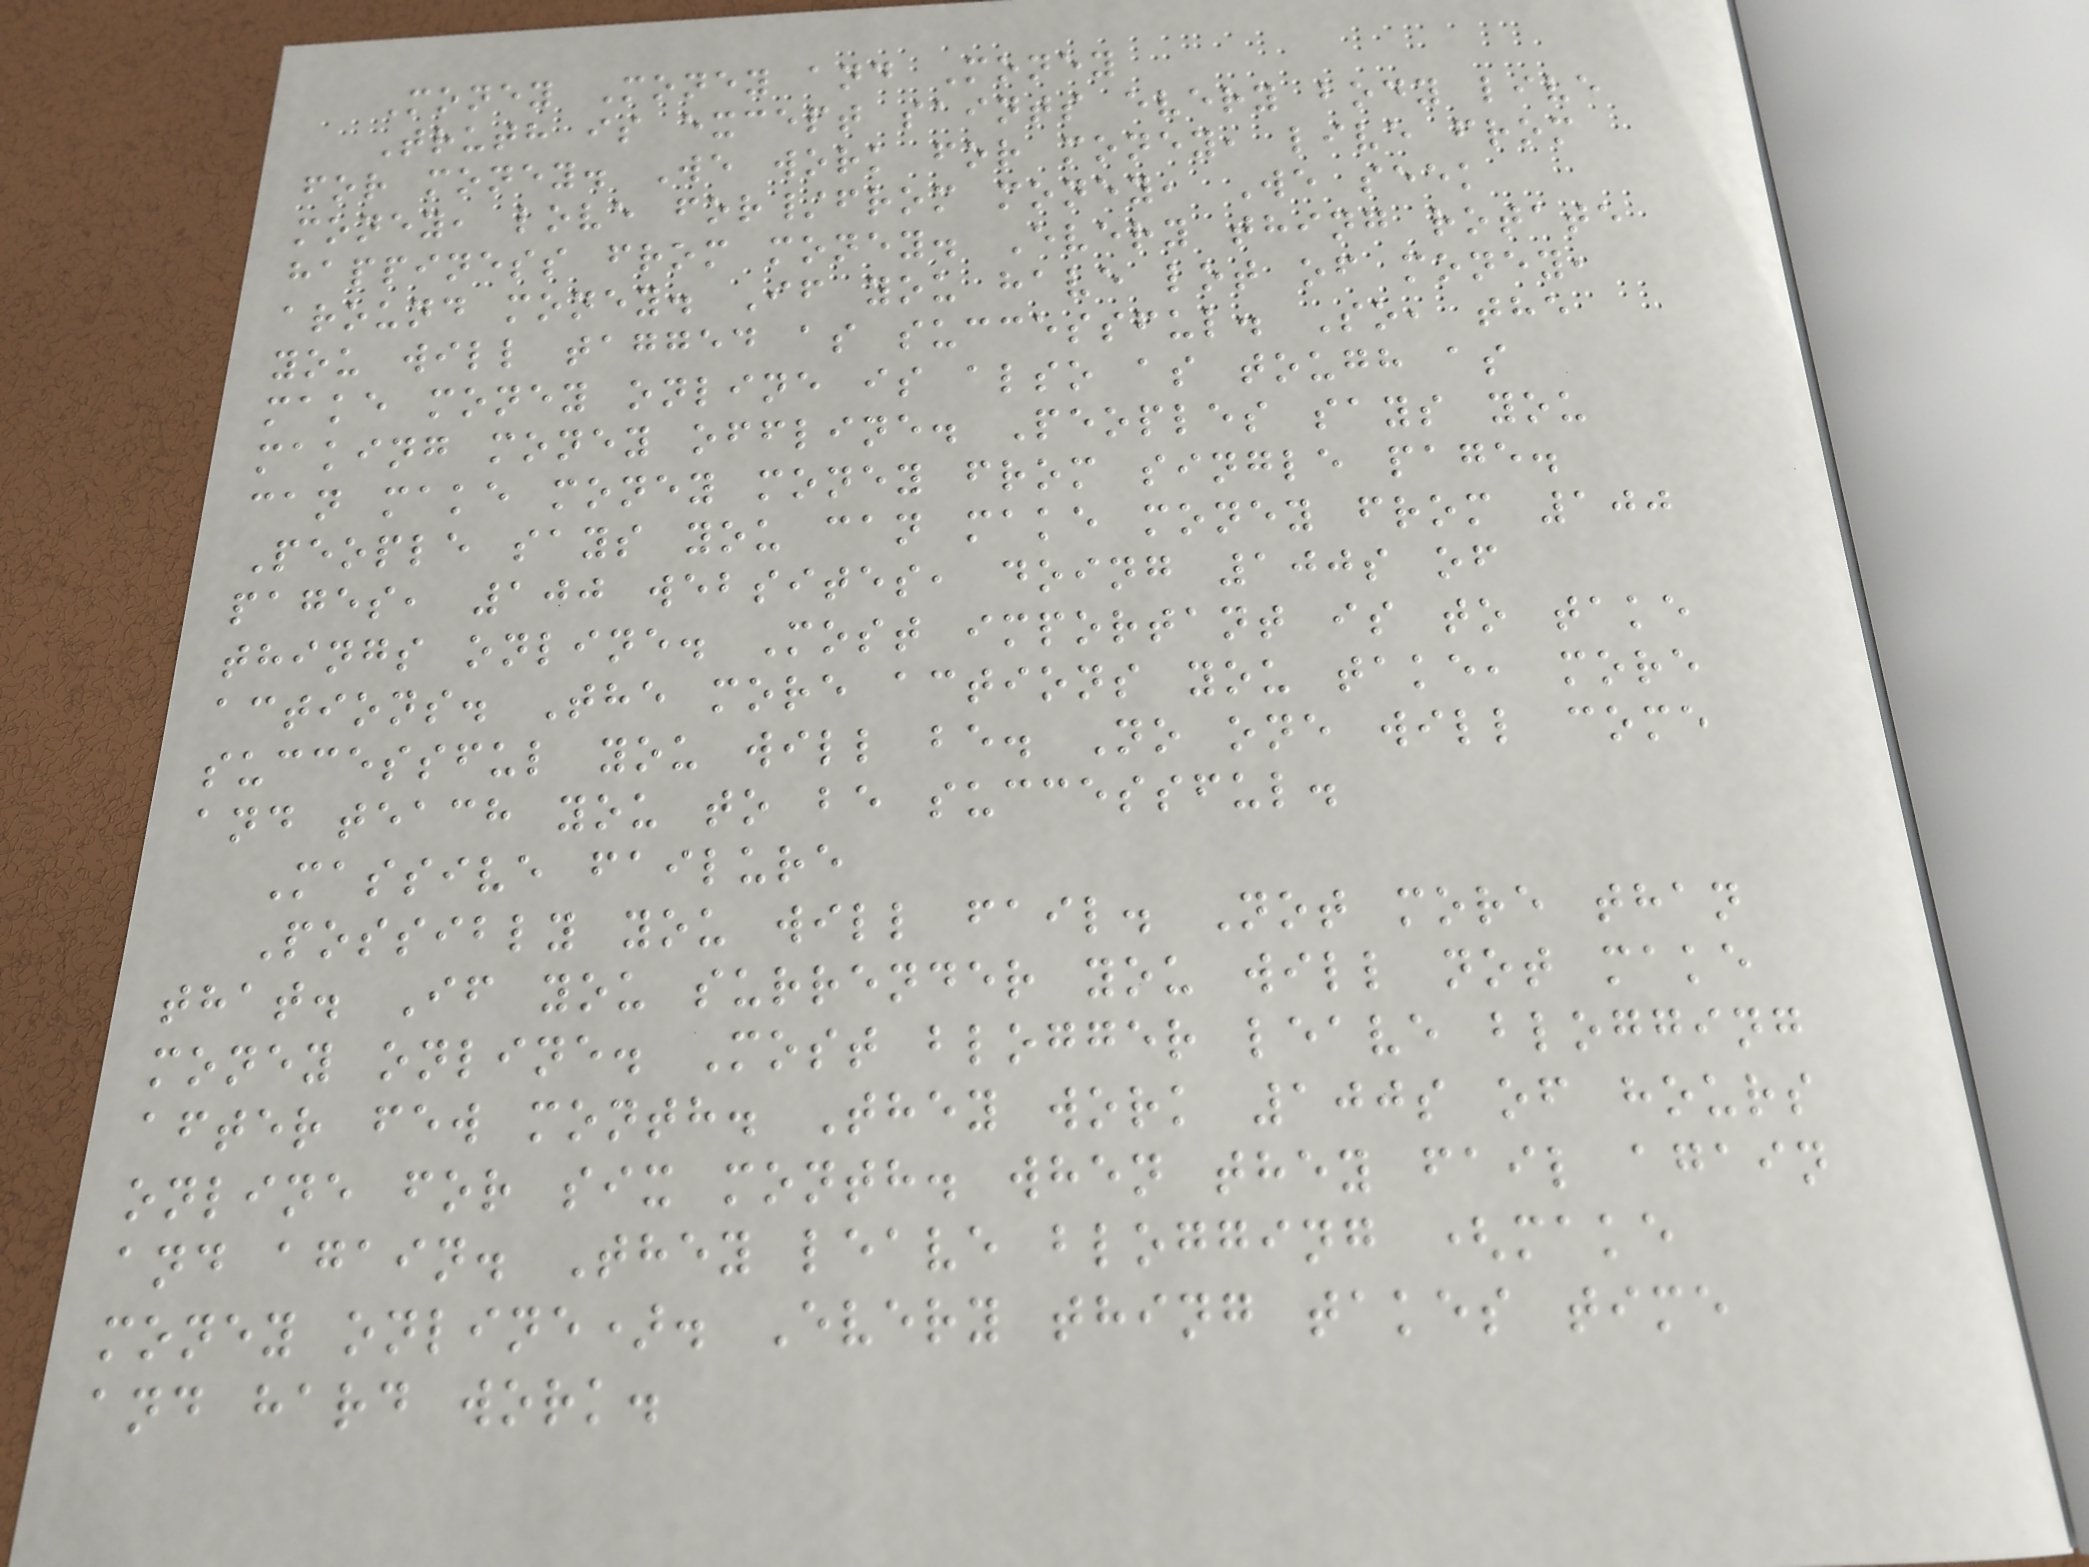Money Money and Money
Truth is except saints every body live
for money. We work for money, live from
money, love for/from money, We seek
happiness from money. Every thing rotate
around money. If you have lot of money,
you will tagged as successful. So, the
make money online is also as tough as
making money offline. Peoples says you
can make money money from single page.
People says you can make money from 100
pages, 100 websites, doing 100s of
things online. Most important is to take
actions. The more actions you take, more
successful you will be. No one will come
and teach you to be successful.
Massive failure
Possibly you will fail. Not more than
that. If you surrender you will not make
money online. Most blogger leave blogging
after few month. They work 100s of hours
online for six month. when they fail again
and again. They leave blogging (make
money online). Every thing takes time
and hard work.
